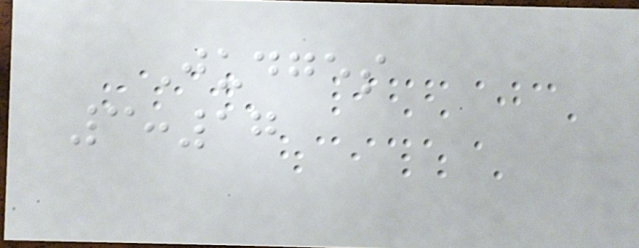Judges
3:17
